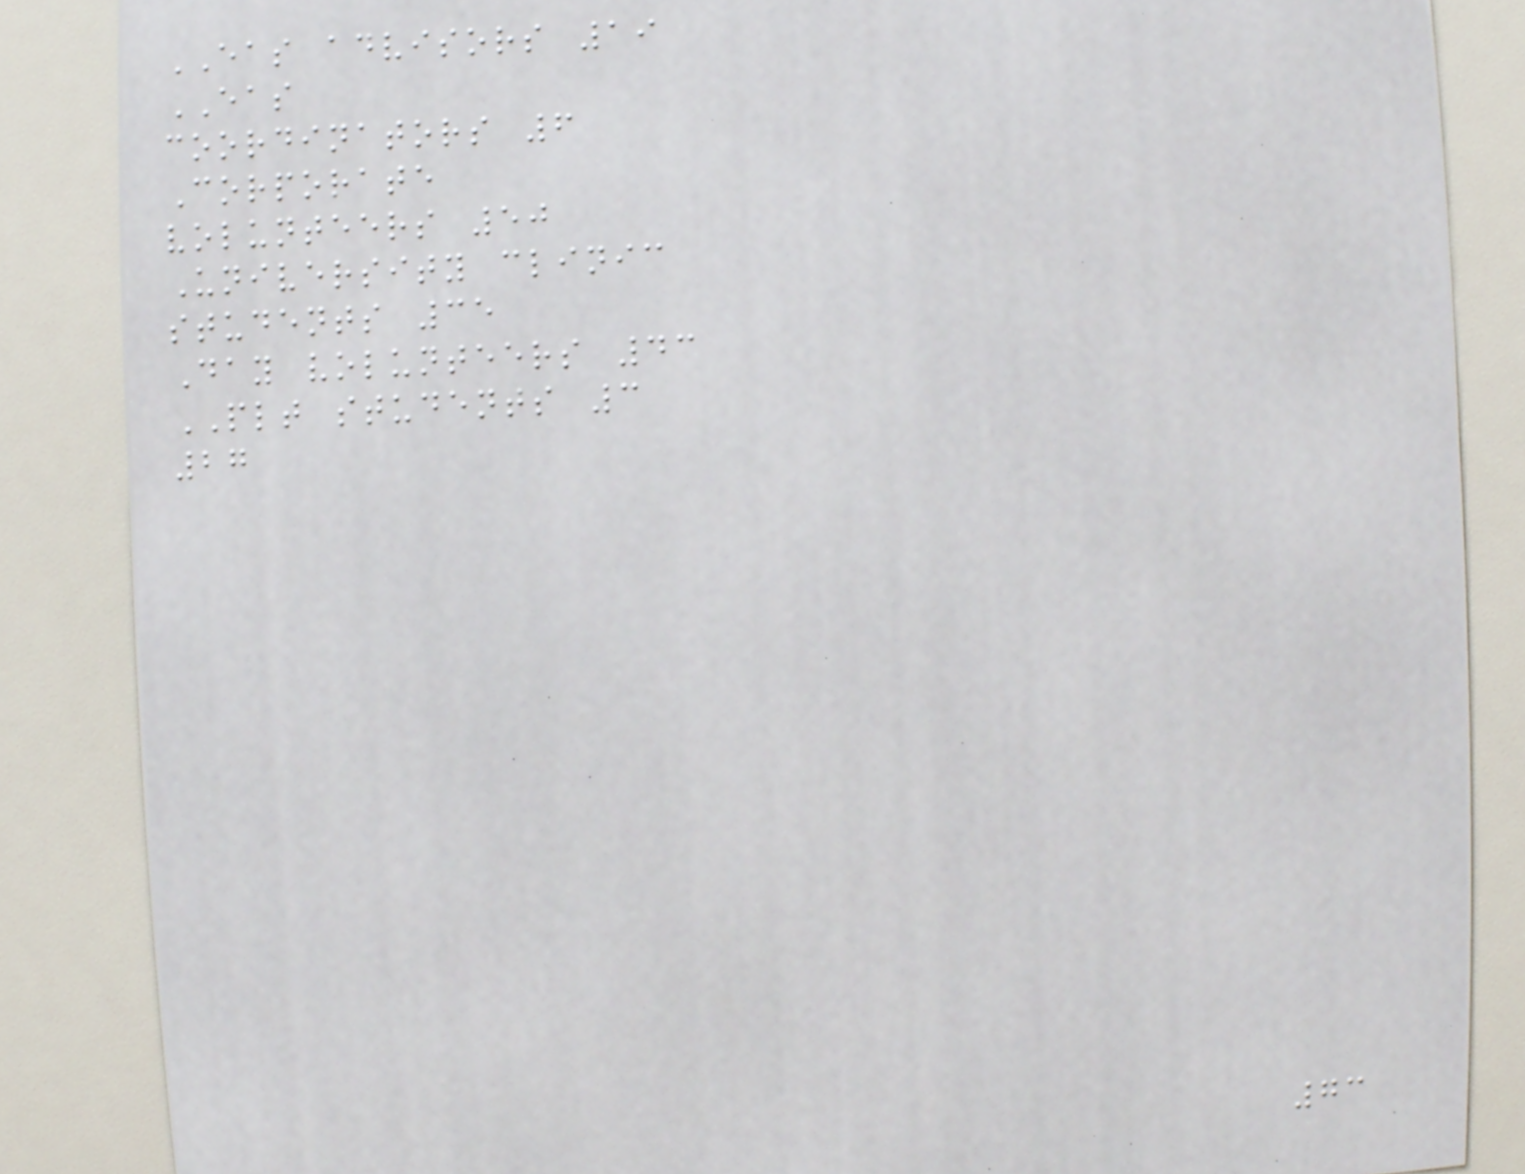EAS advisors 19
EAS
coordinators 6
Corporate
volunteers 50
University clinic
students 35
Day volunteers 43
PLT students 3
27
73
